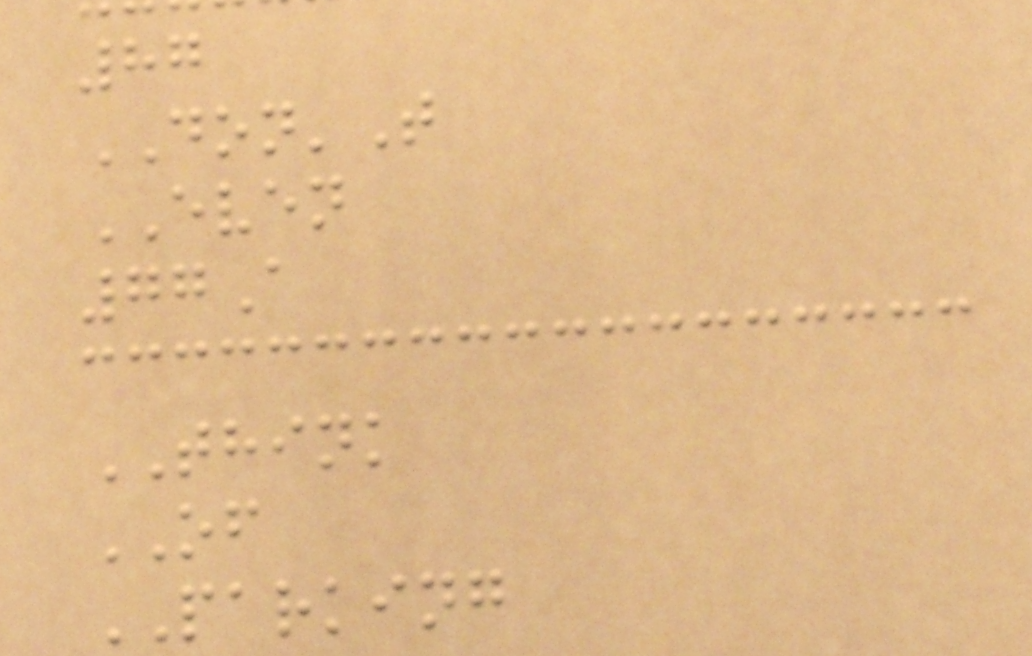87
DON'T
EVEN
77A
THINK
OF
PARKING
